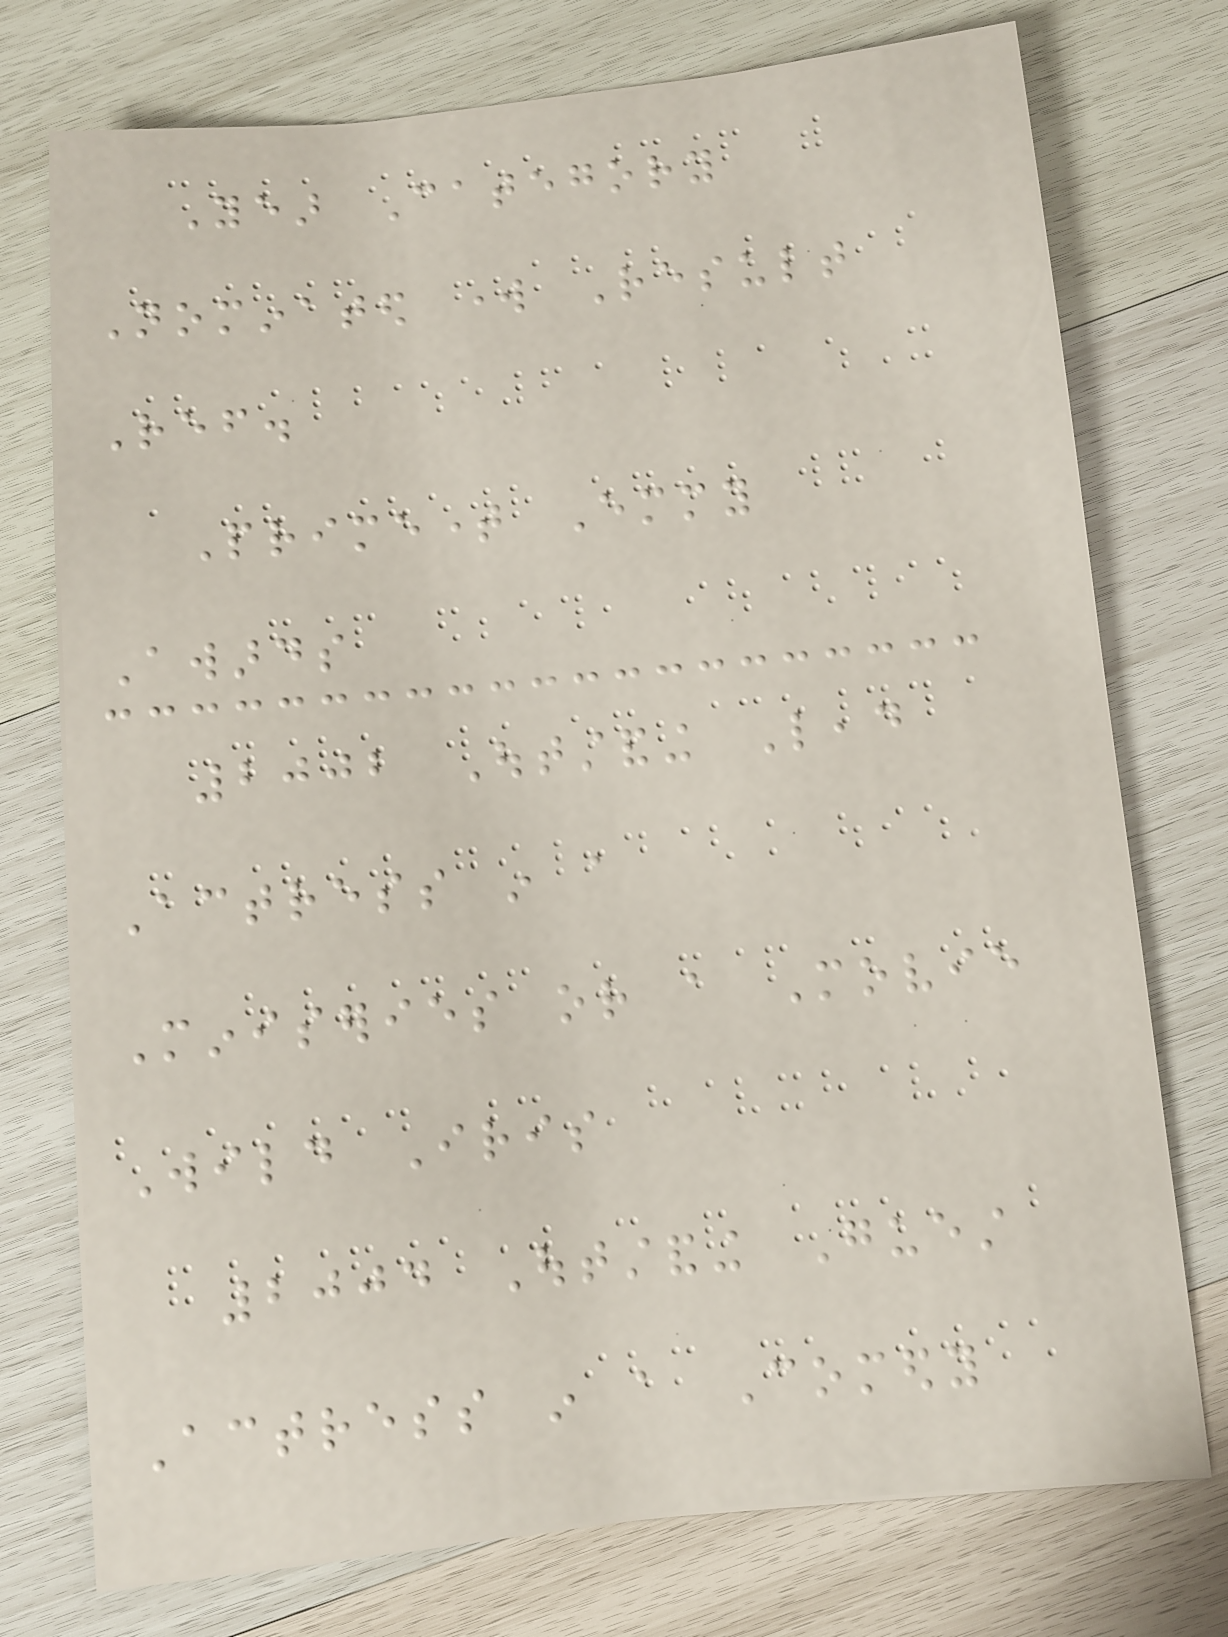Year Category
Nominated work Result
Ref.
Primetime Emmy
Awards
2002 Outstanding Lead
Actress in a
Miniseries or a Movie
Wild Iris
2004 Outstanding Guest
Actress in a Comedy
